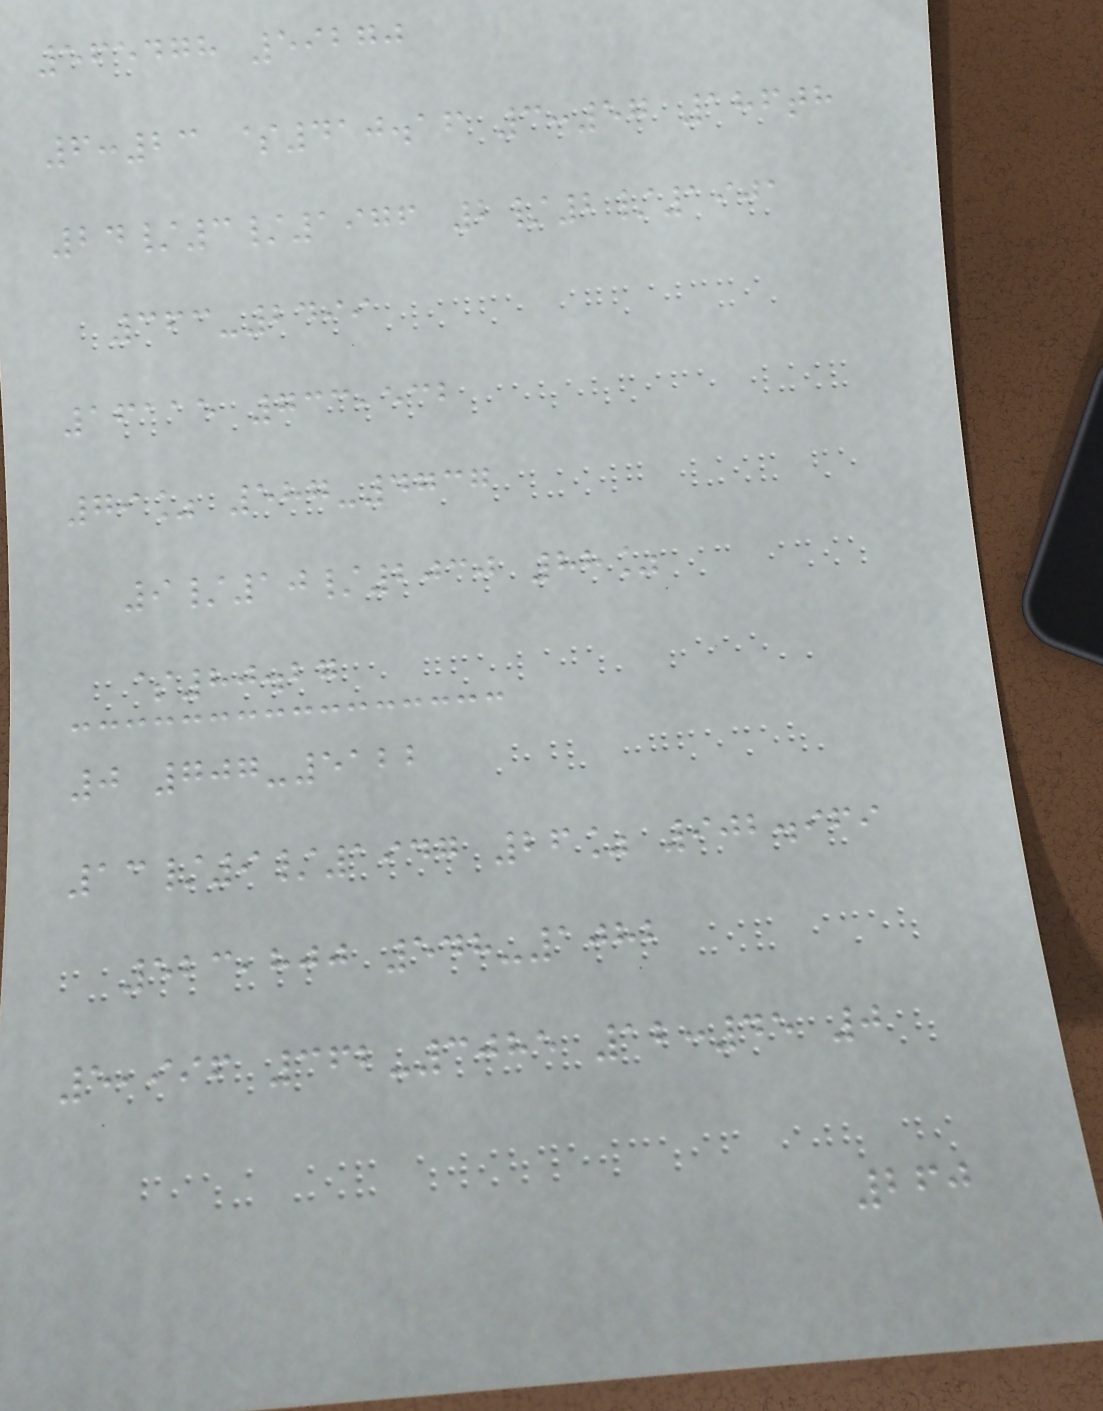565478 59270
6:23 $410.16 3:57 186th
24/3/1976 2/2/1901
363-2499
16115 733,532
79% 587-4737
9/10/2030 88%
$80.27
0 707-5122
13/9/1947 26% 902.969
523,800 548-1082
5,996 362-3085 12:45 0
260
